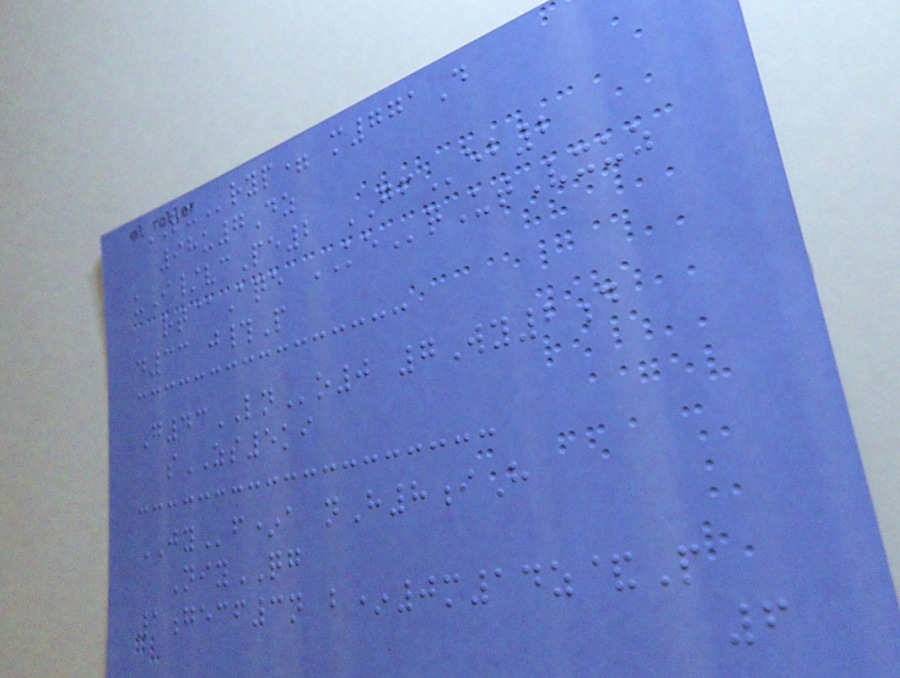aRXryp= m771D
98u7Dz
uI/vcPe2 GFeb2
rt@Aqe KEqUtVxuz
d33 j#P
G43LNo0 7Wy2d
sZS5ki
JYf*a nH8iH
NiyQG
1gecf3n b*0m14z&P
6
